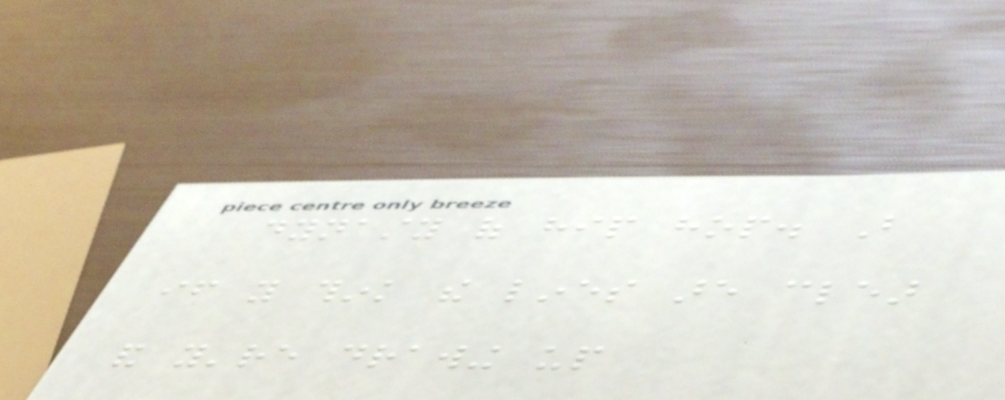dynasty of hip hop. But
if you think the lines are clear
and you're drawing up
